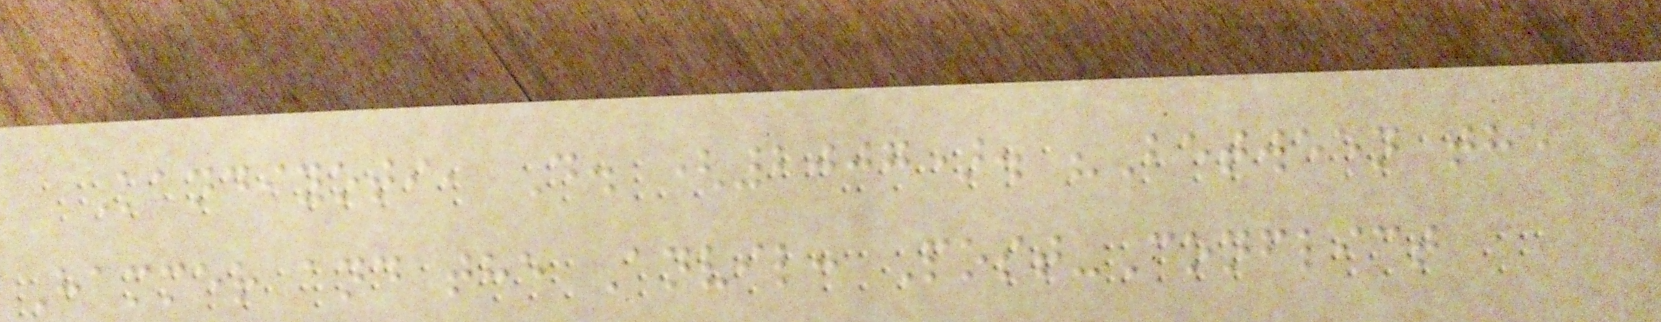Kandiyoti, D. (2007). "Between the
Hammer and the Anvil: Post-Conflict
